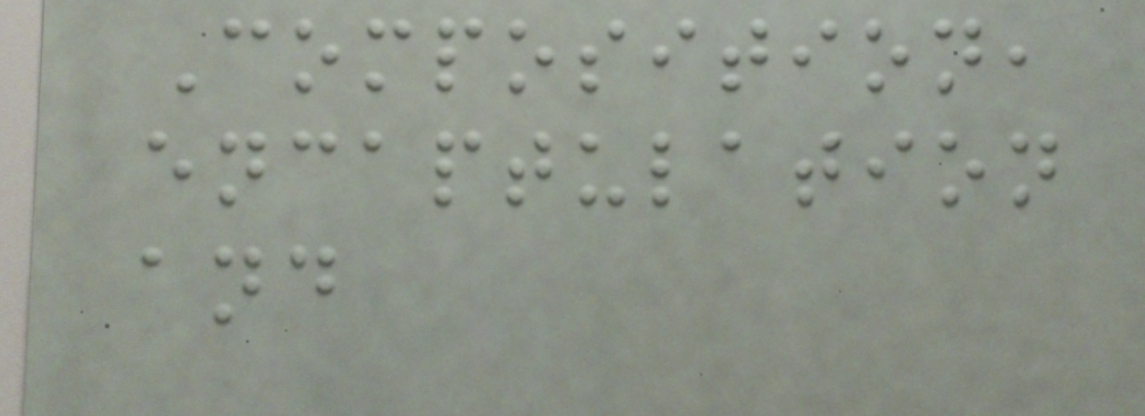Composition,
encaptulation
and
